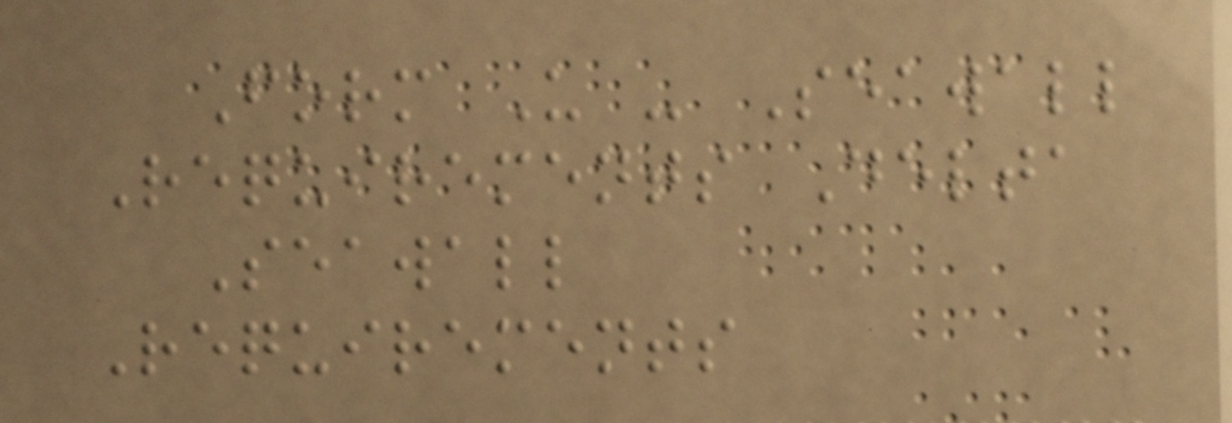Form U - Seawall
Requirements Delta
Seawall
Requirements
